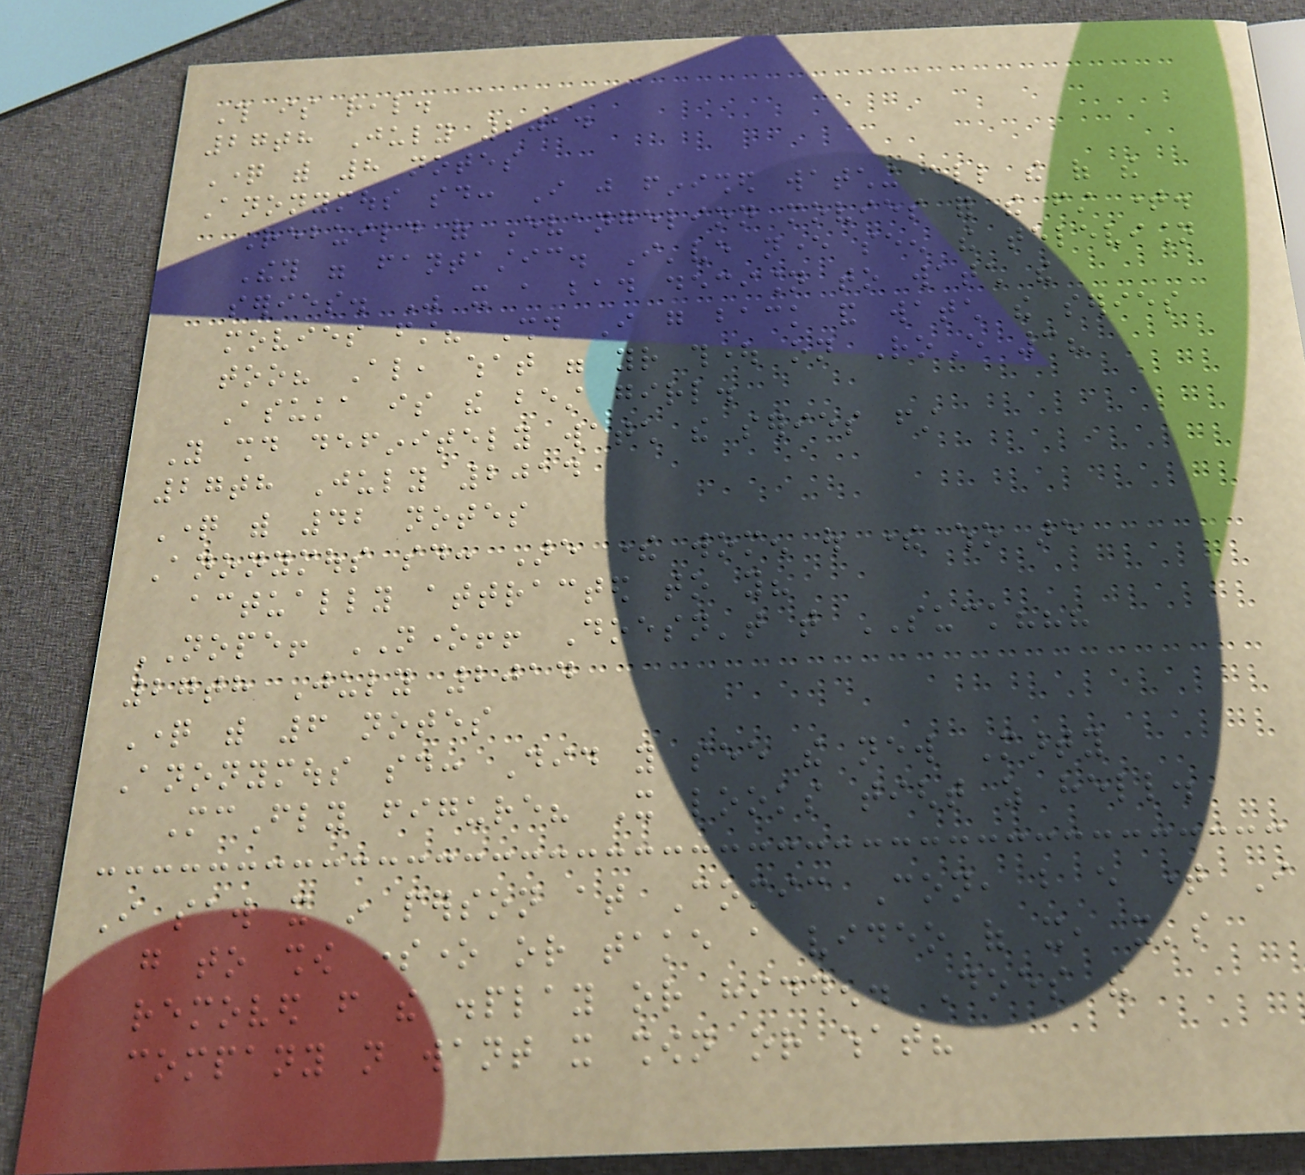This is real.
27th July 2014
Question with 8 notes
Anonymous said: I just finished watching all the of the
Rebuild of Evangelion movies for the first time.
They were fantastic. I've never seen the television
series. Was it a bad decision to watch the
movies first? Should I go back and watch the series
too? Also, what were your thought on RoE 3?
Asuka is the best girl.
You should definitely watch the series first
27th July 2014
Question with 42 notes
Anonymous said: Are there women out there who are
actually attracted to you?
NOPE! NONE!! Doesn't that SUCK???
27th July 2014
Question with 6 notes
Anonymous said: Did you see the new Marty
McFly figure? It looks tight as hell.
I saw it in person at Comic Con, but every time I
go to show someone or take a video of it, it's
removed from the display or hidden. Does the
company not want it shown or what?
